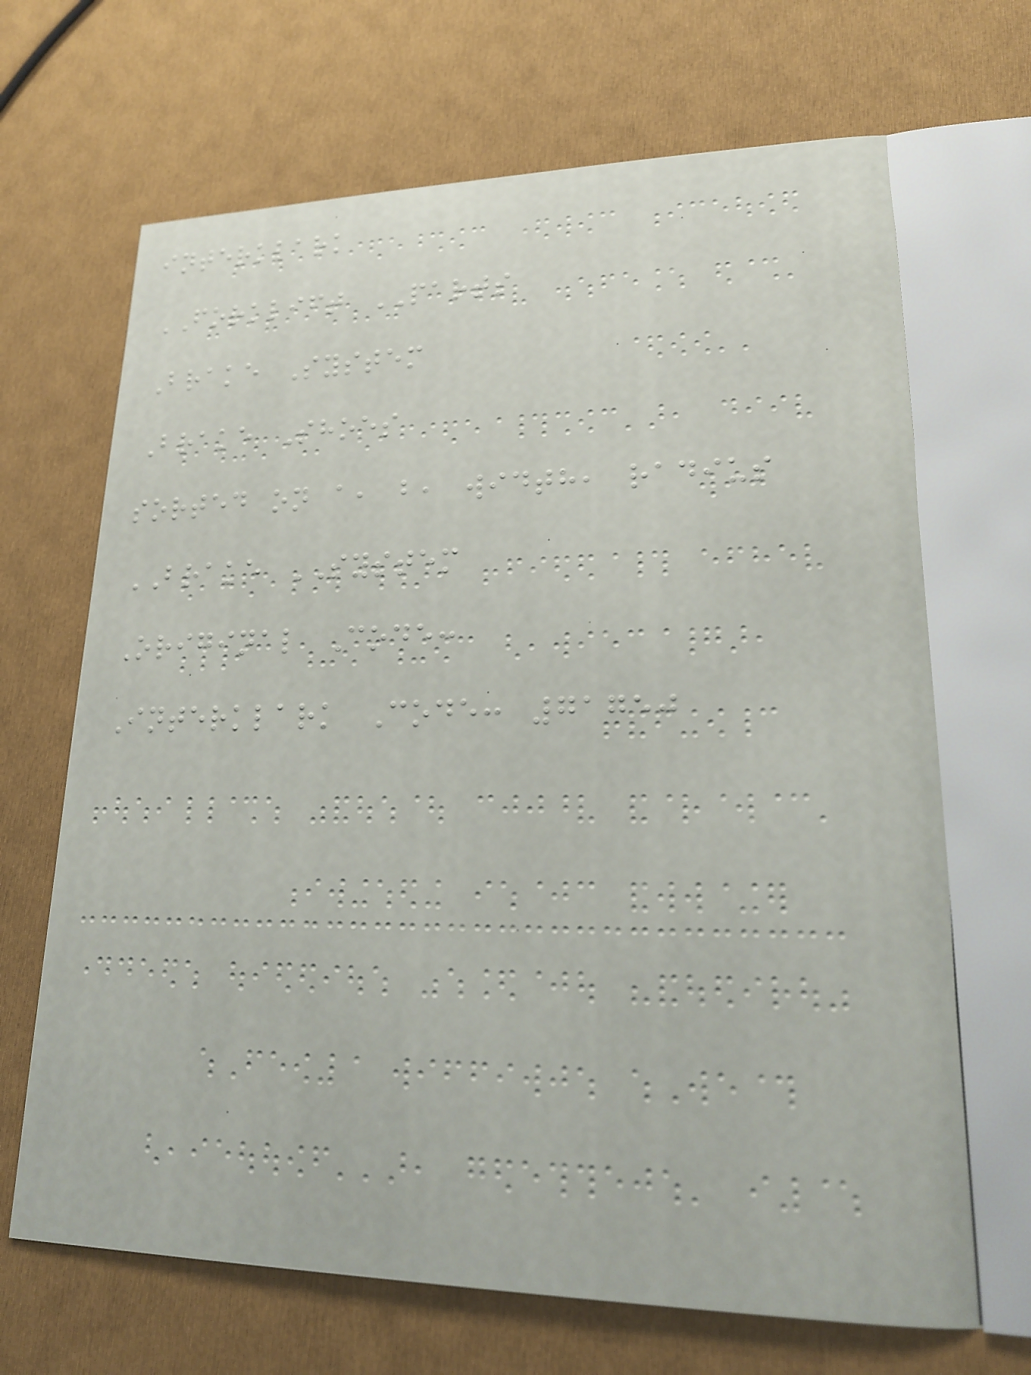interklark
FORKLIFT PARTS
Brake System
Brake Shoes
sorted on a, b, width, radius
BRAKE SYSTEM
Original Code:
Interklark Code: 71750
